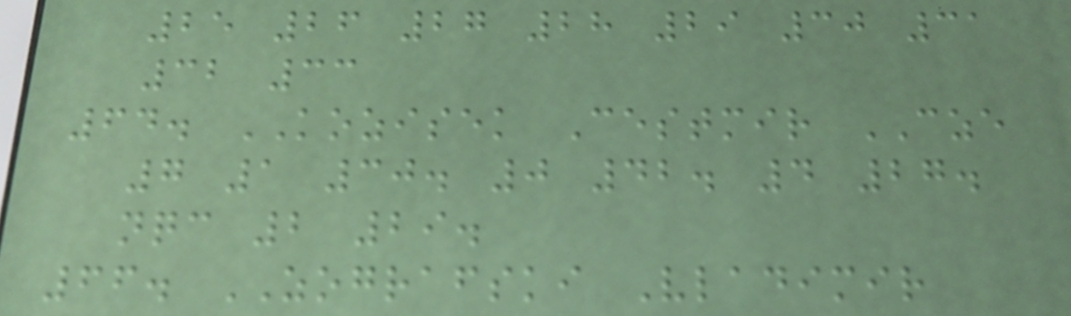25 26 27 28 29 30 31
32 33
64. KOZISEK Cestmir CZE
7 1 30. 0 42. 4 27.
nqc 2 29.
66. ZOGRAFSKI Vladimir
